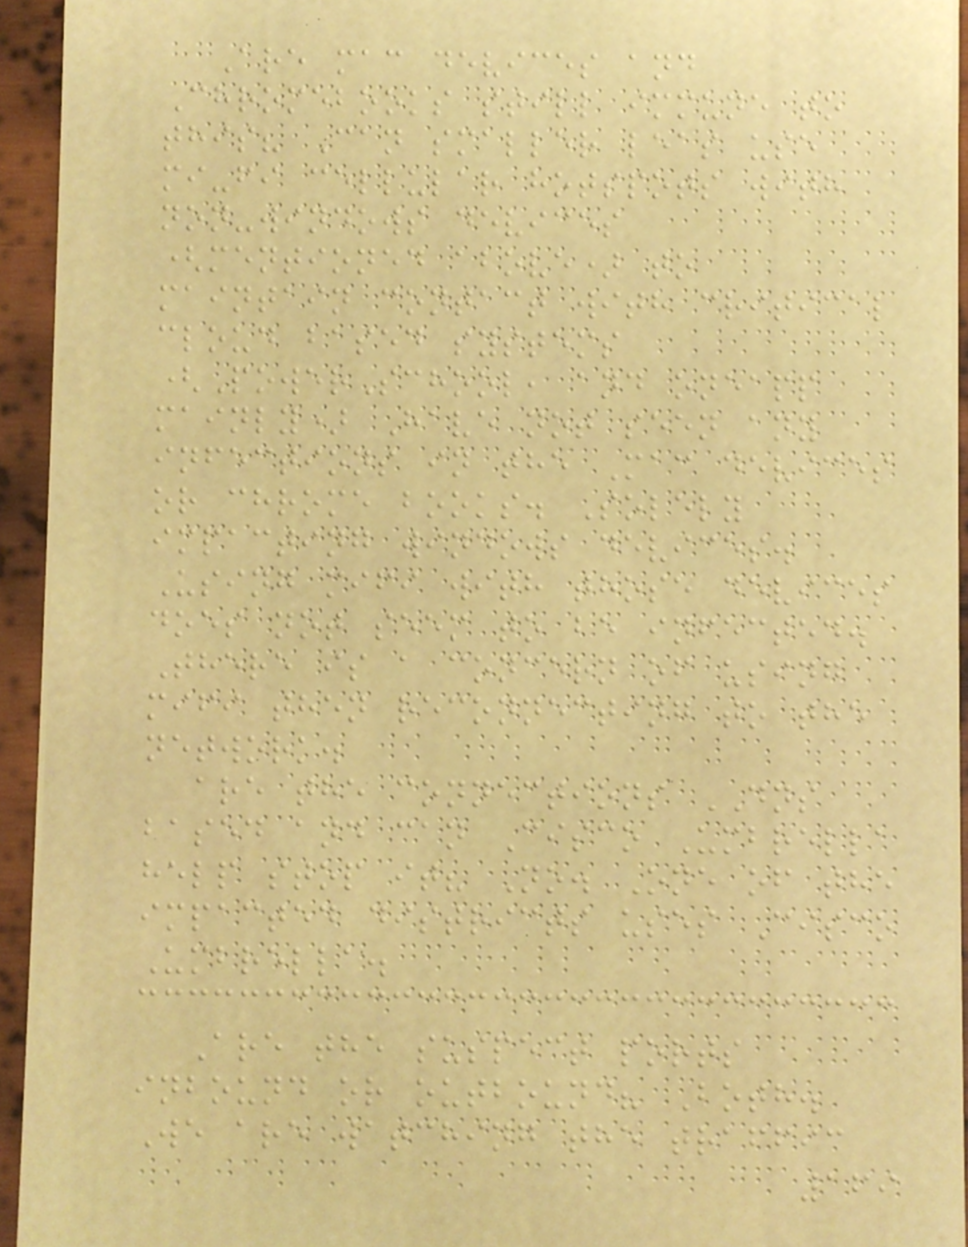Are mac devices and
Chromebooks still immune to
this? Can smaller leas use
mi-fi cellular hotspots with
non-windows devices
(mentioned above) to
maintain contact with critical
cloud based systems
(PowerSchool, and oneapp
mainly) Have not seen any
infections in the Mac devices
or chrome books. Solely
impacting windows devices.
Using mifi with those devices
does not seem to be infected.
There is a concern of using
mifi then reconnecting to the
network.
are the connections DNS
based and can Cisco Umbrella
help stop it? No. One of the
impacted districts uses Cisco
Umbrella.
Are the suspect ports
inbound or outbound? Both.
We are watching the traffic
169
